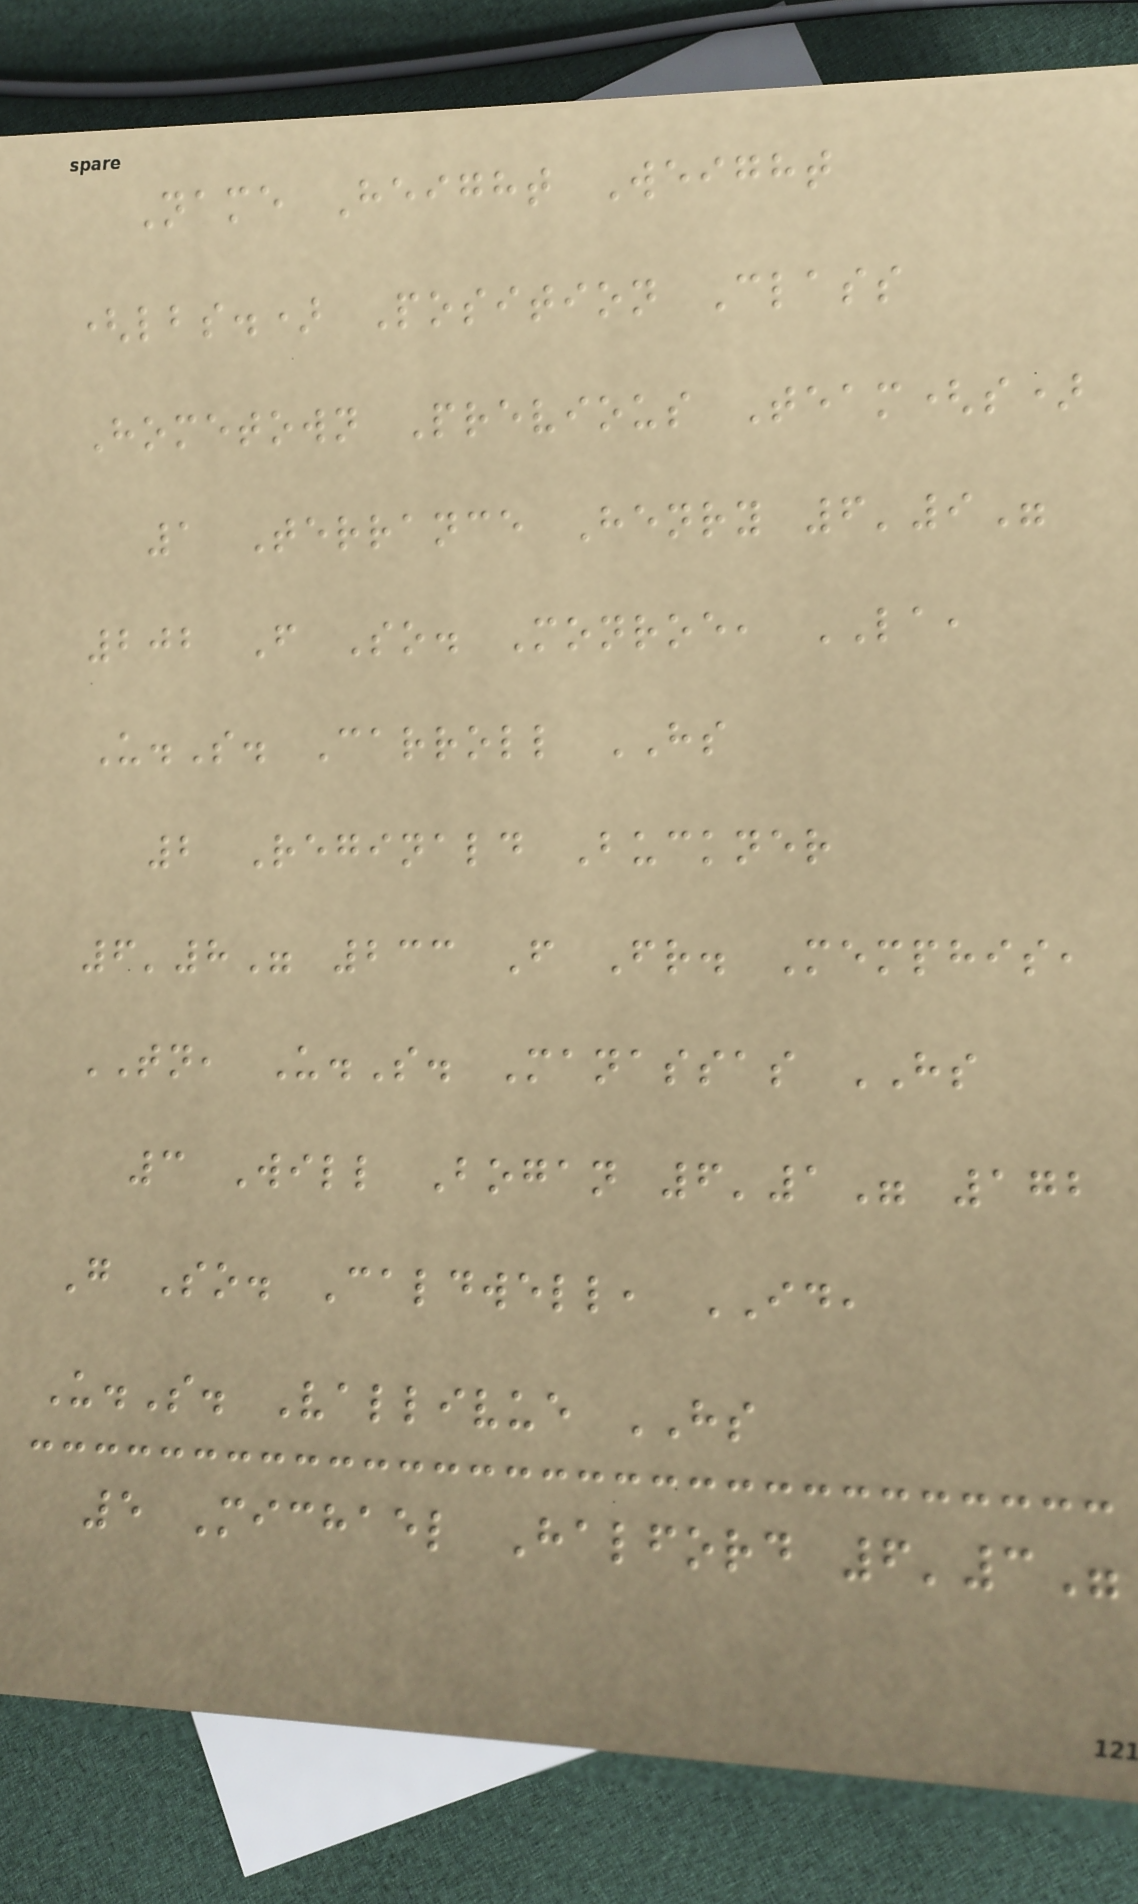Name Height Weight
(lbs.) Position Class
Hometown Previous Team(s)
1 Terrance Henry 6'9"
202 F So. Monroe, LA,
U.S. Carroll HS
2 Reginald Buckner
6'8" 233 F Fr. Memphis,
TN, U.S. Manassas HS
3 Will Bogan 6'1" 172
G So. Caldwell, ID,
U.S. Vallivue HS
5 Michael Halford 6'3"
